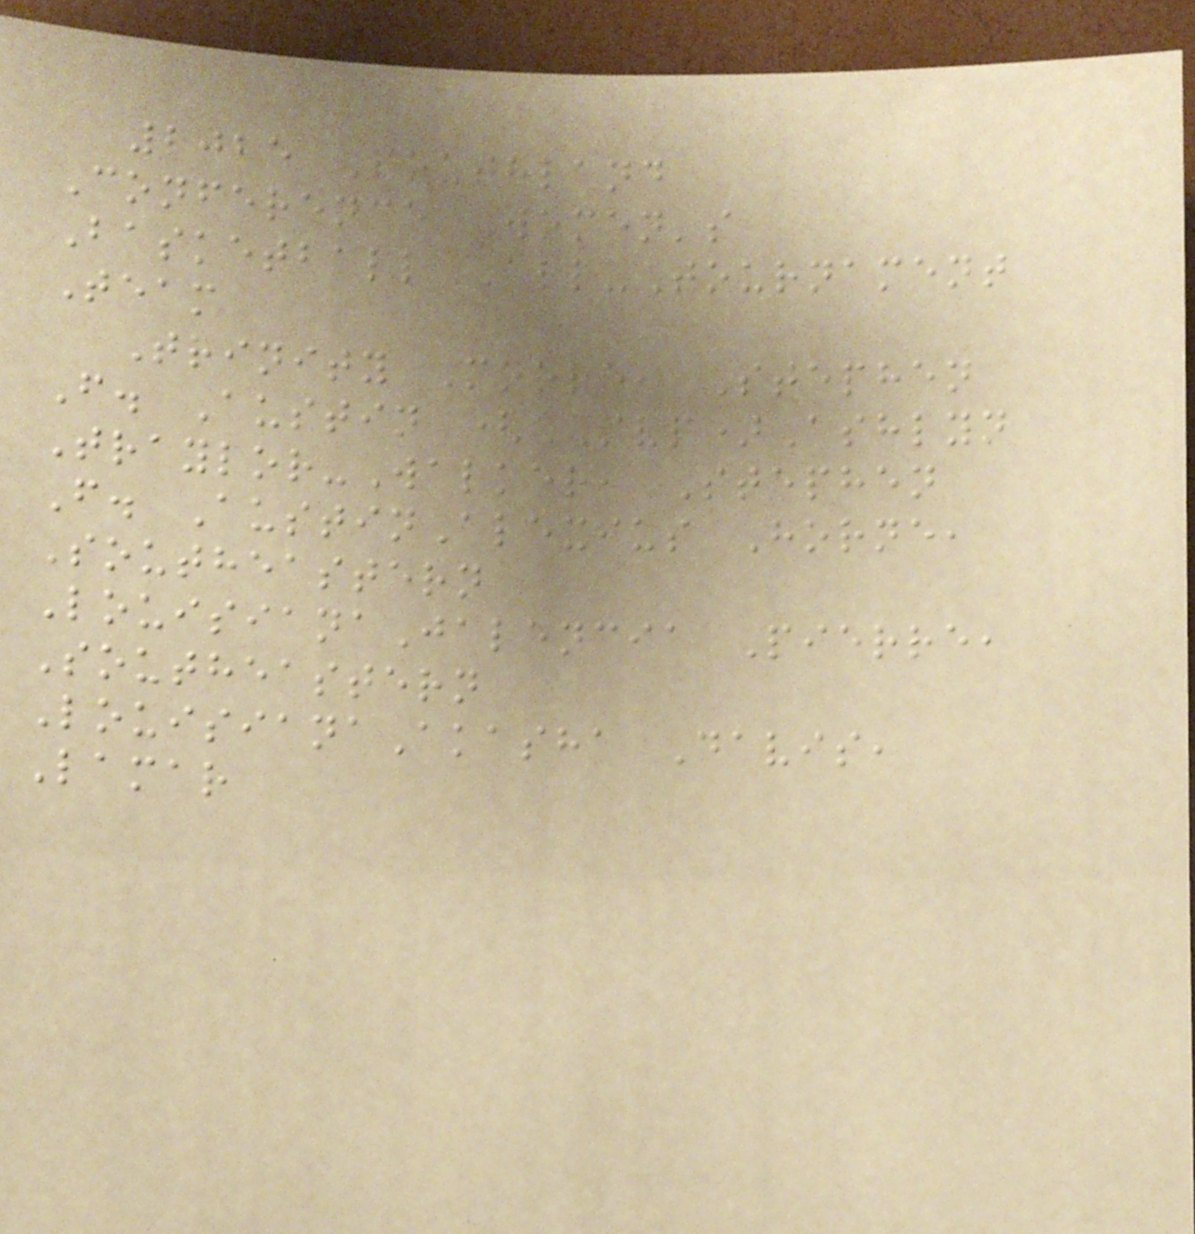2025 Southland
Conference Women's
Basketball All-Tournament
Team
Trinity Moore, Stephen
F. Austin (MVP)Ashlyn
Traylor-Walker, Stephen
F. AustinAlexius Horne,
Southeastern
LouisianaJalencia Pierre,
Southeastern
LouisianaAkasha Davis,
Lamar
